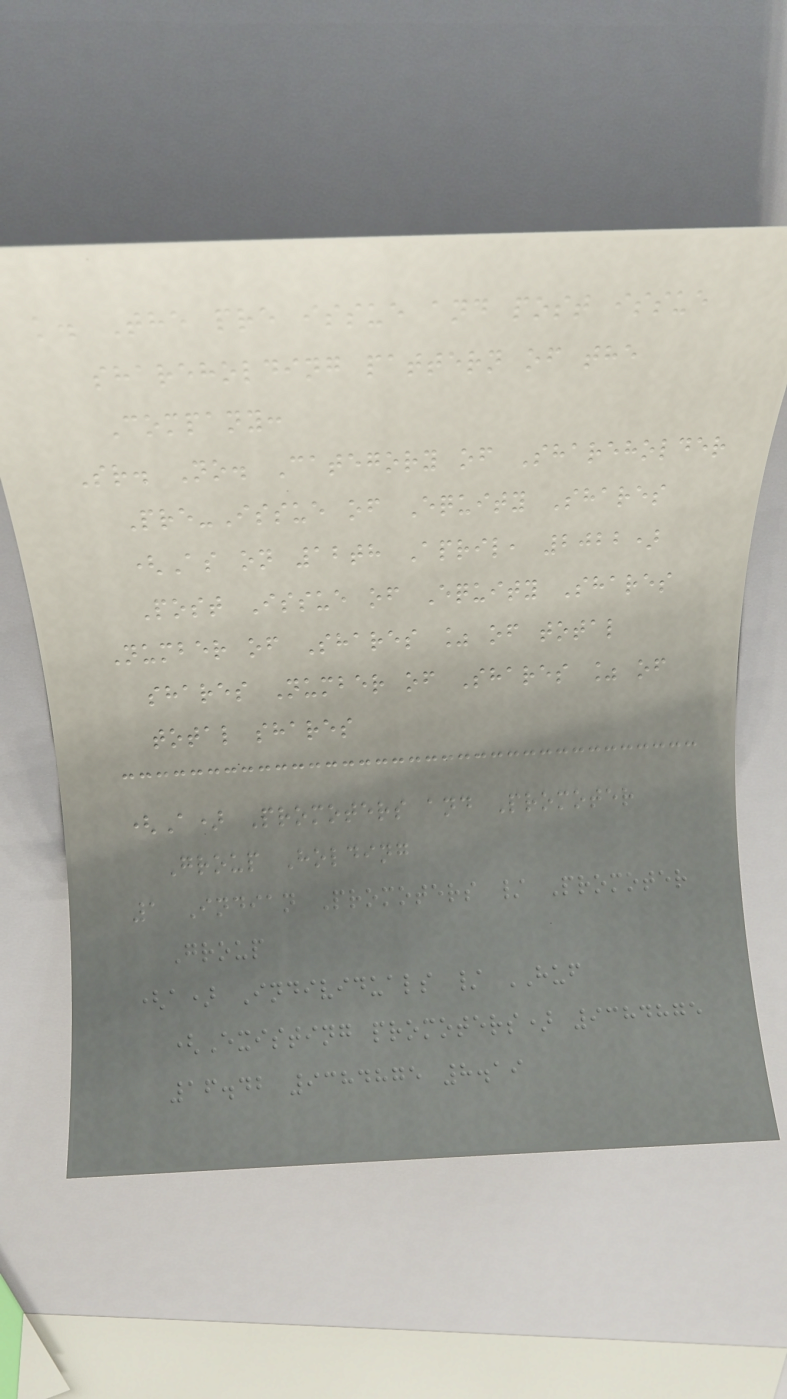k. The pre issue and post issue
shareholding pattern of the
Company:
Sr. No. Category of Shareholder
Pre-Issue of Equity Shares
(As on 12th April, 2022)
Post Issue of Equity Shares
Number of Shares % of total
shares Number of Shares % of
total shares
(A) Promoters and Promoter
Group Holding
1 Indian Promoters / Promoter
Group
(a) Individuals / HUF
(Existing promoters) 9384875
16.42 9384875 8.19
